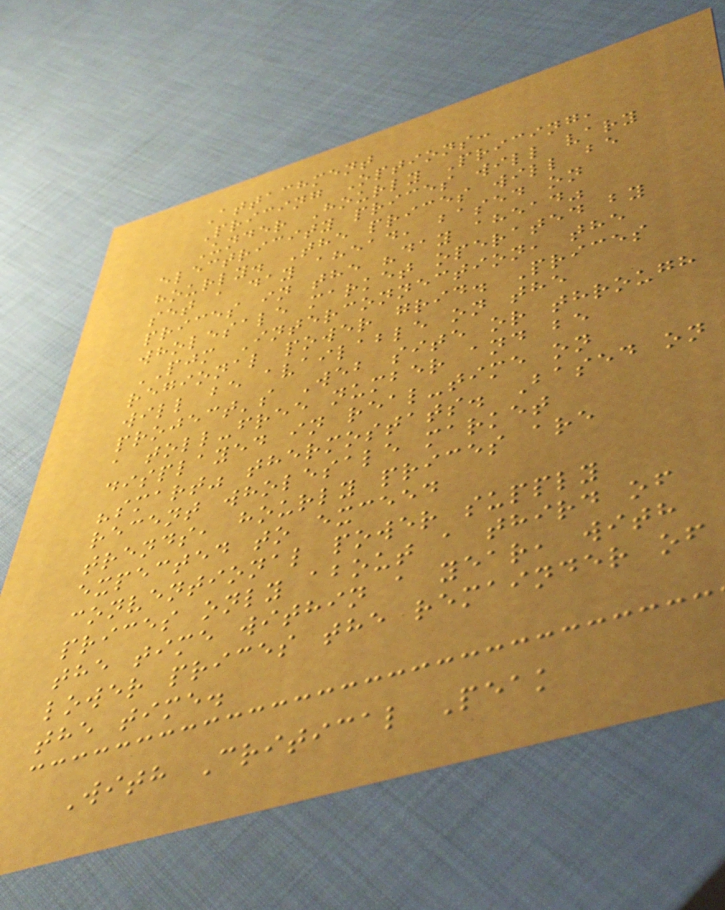Attachment
Pricing Options:
Under Hourly Pricing,
electricity prices will vary
hourly. The prices will be
set a day ahead, based on
prices in the "day ahead"
wholesale market operated by
PJM Interconnection, the
regional power grid. Prices
will be available on the
project's Web site or through
a toll-free number and be
displayed in real-time on
"smart" thermostats. Based on
recent wholesale market
trends, hourly prices are
expected to exceed
conventional power supply
prices only about a third of
the time within a year, with
lower prices the remainder of
the time.
With Critical Peak
